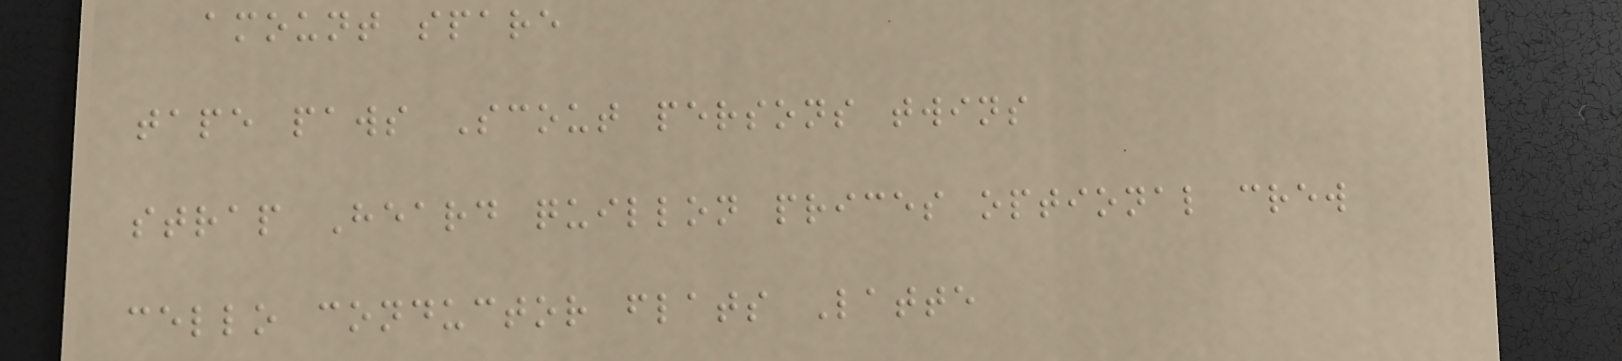amount spare
tape paws Scout persons twins
strap Heard quillon prices optional crew
cello conductor flats Latte
